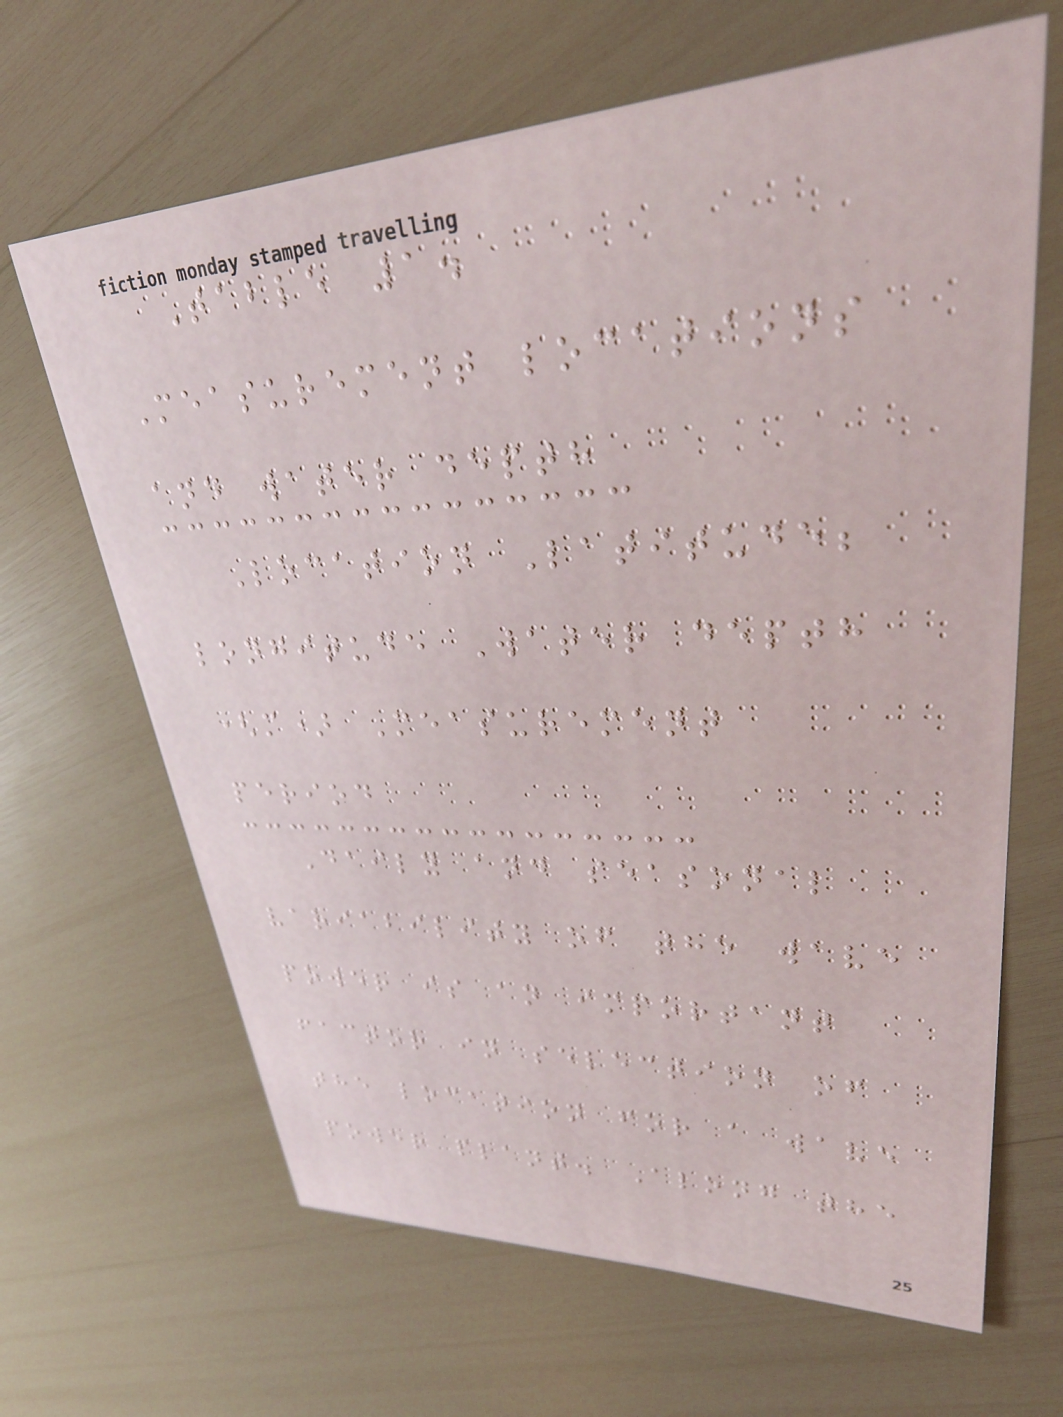Table 1.
Measurement locations
and water depth
Location Latitude;
longitude Water depth
(m) Measurement
period
Daily and seasonal
variability of the wave
power is an important
factor in selection of
the location for a wave
power plant. Along the
